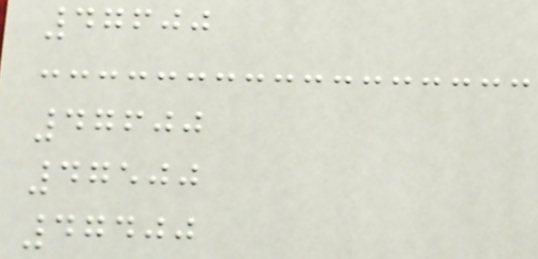47600
47600
47500
47400
